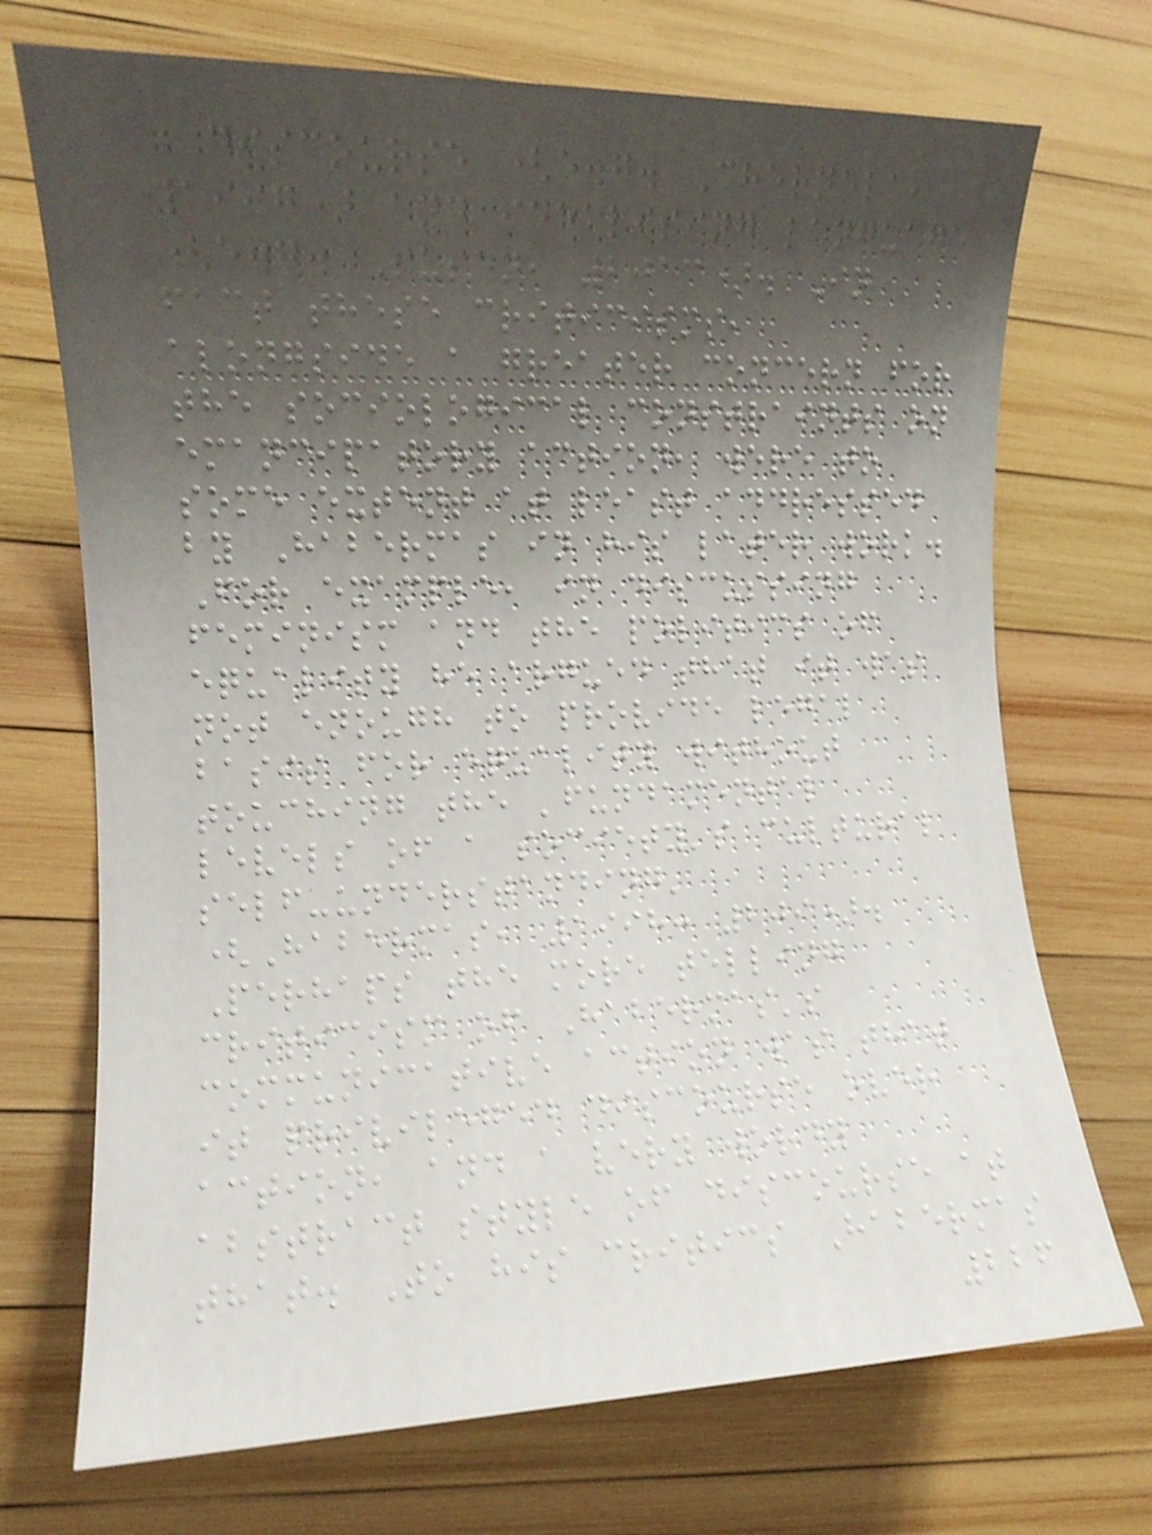discourse (e.g. Chernela,
1997) and idealising language
(e.g. Susen, 2013). In
fact these criticisms,
alongside a greater concern for
the sociological constraints on
emancipatory action, were to
some extent at least addressed
by Habermas in his later work.
For example, in discussing
feminism and the politics of
equality he argued that it was
not enough to provide legal
basis for equality without
touching the 'fundamental
levels of a society's cultural
self-understanding'
(Habermas, 1998: 209).
Perhaps the more telling
criticism of Habermas's
communicative action was that
it privileged discourse over
action, and a very wordy
abstract style of discourse at
that. To his critics Habermas
226
